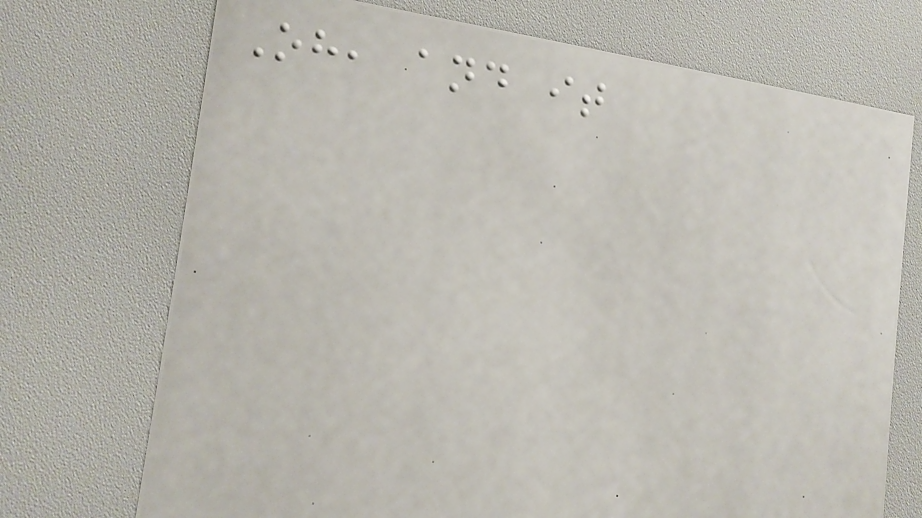Oh, and it
